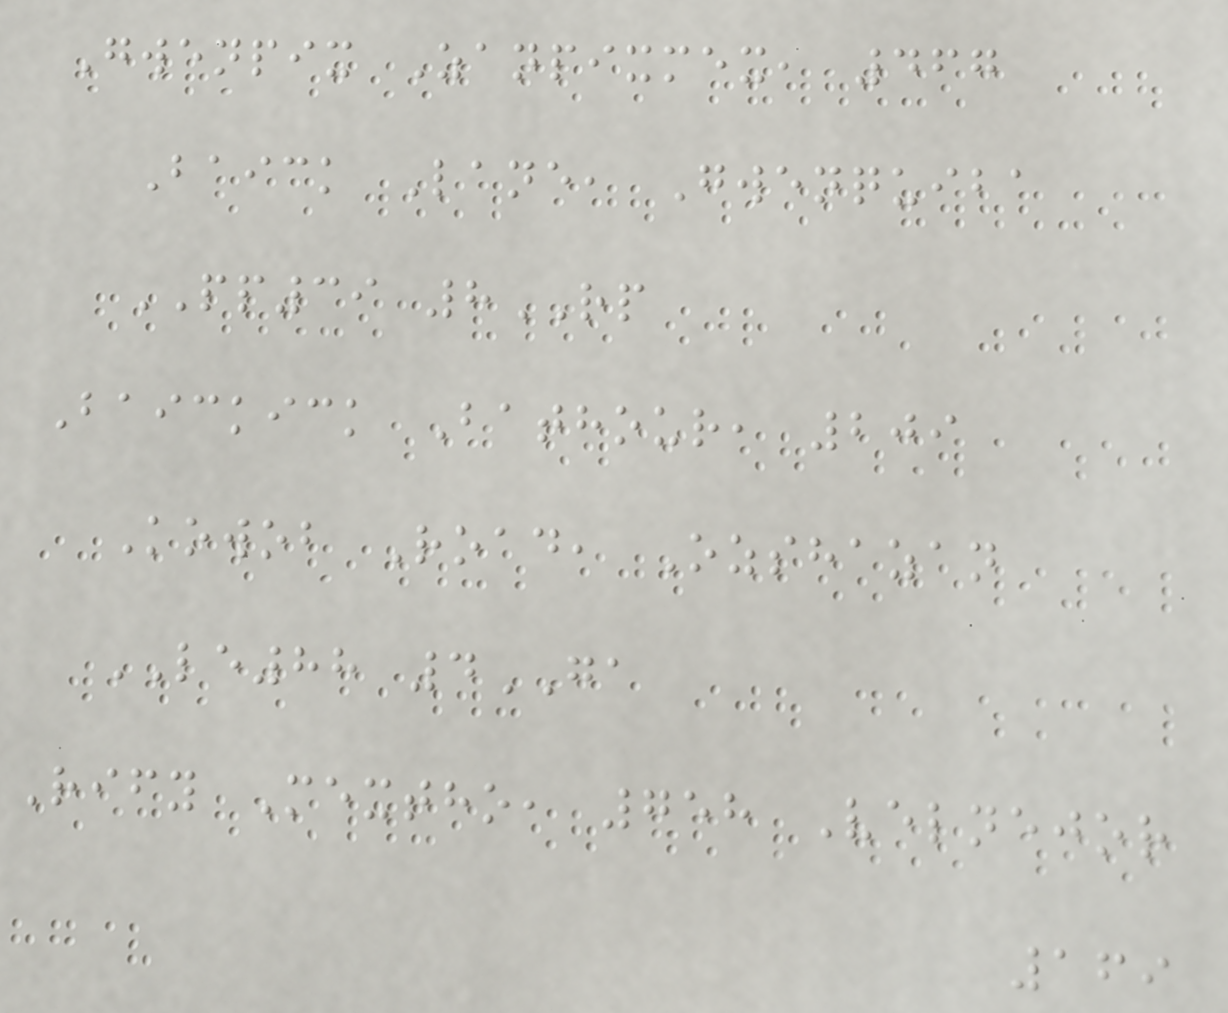Gwenpix Zanpixmex, 467
Baick Lane, Gwenquiba
PP39 8RP
Baickick Bathour, 209
Kowob Road, Ozshazan
LE88 4GA
Rify Mextho, 758 Velnejor
169
